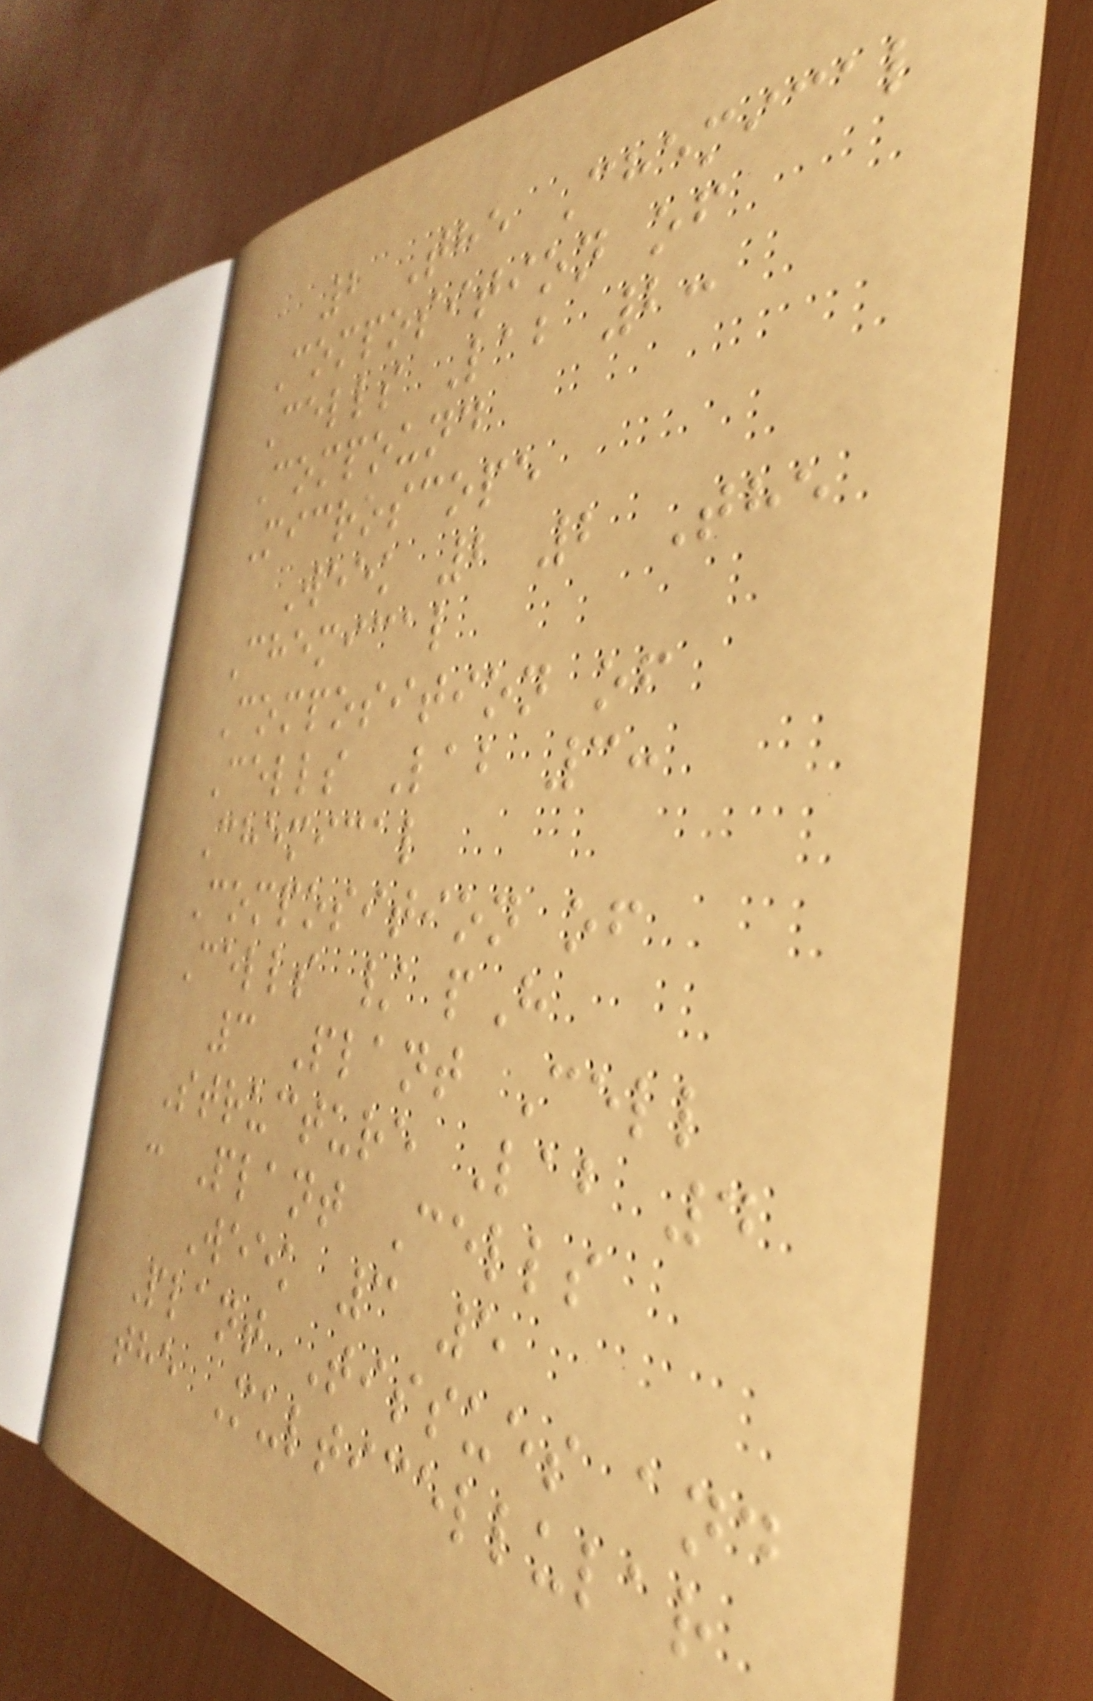2 The Chemical
Composition of
Cells Lab 2:
Compound
Microscope
Week 2 2 The
Chemical
Composition of
Cells Lab 3:
Chemical
Composition of
Cells / pH
3 Plant Cell
Structure Lab 4
: Plant Cells
Week 3 5
Plant Tissues and
the Multicellular
